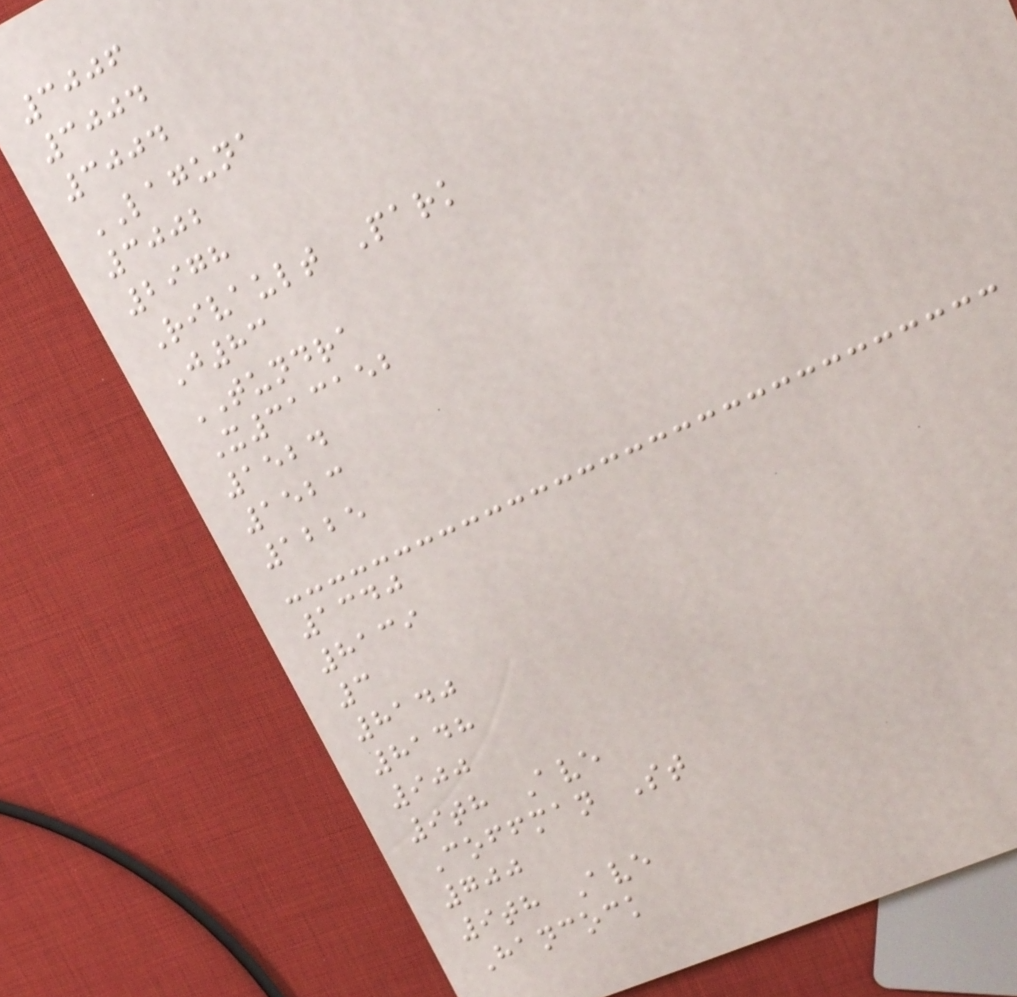3006
3004
3004
LAGUNA
3002
2978
Rivault Park
J83
TUNDRA
X313152
1524
1523
1225
1340
8139
3
8140
8148
900
9th Ave
Coffman St
700
9th Ave
Hancock
